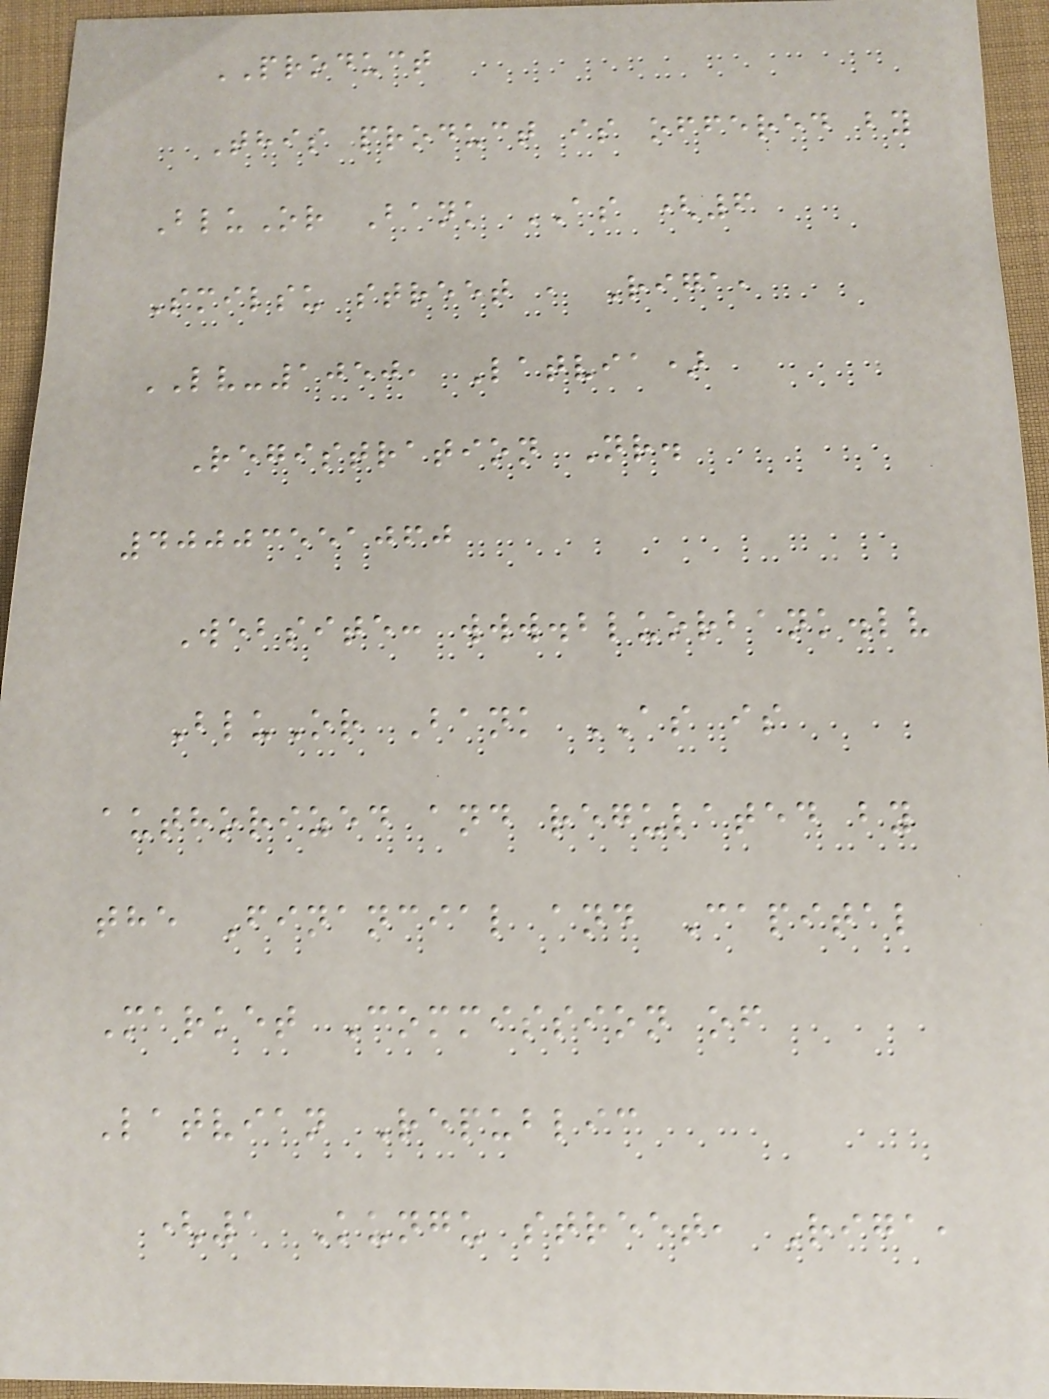PRODUCT
This product is offered by
BluOr Bank AS (6
Smilsu street , Riga,
LV-1050, Latvia)
Registration Nr.
40003551060
Website: www.bluorbank.lv
BluOr Bank AS is
authorized and regulated by
the Financial and Capital
Market Commission of
Latvian Republic
(1 Kungu street, Riga,
